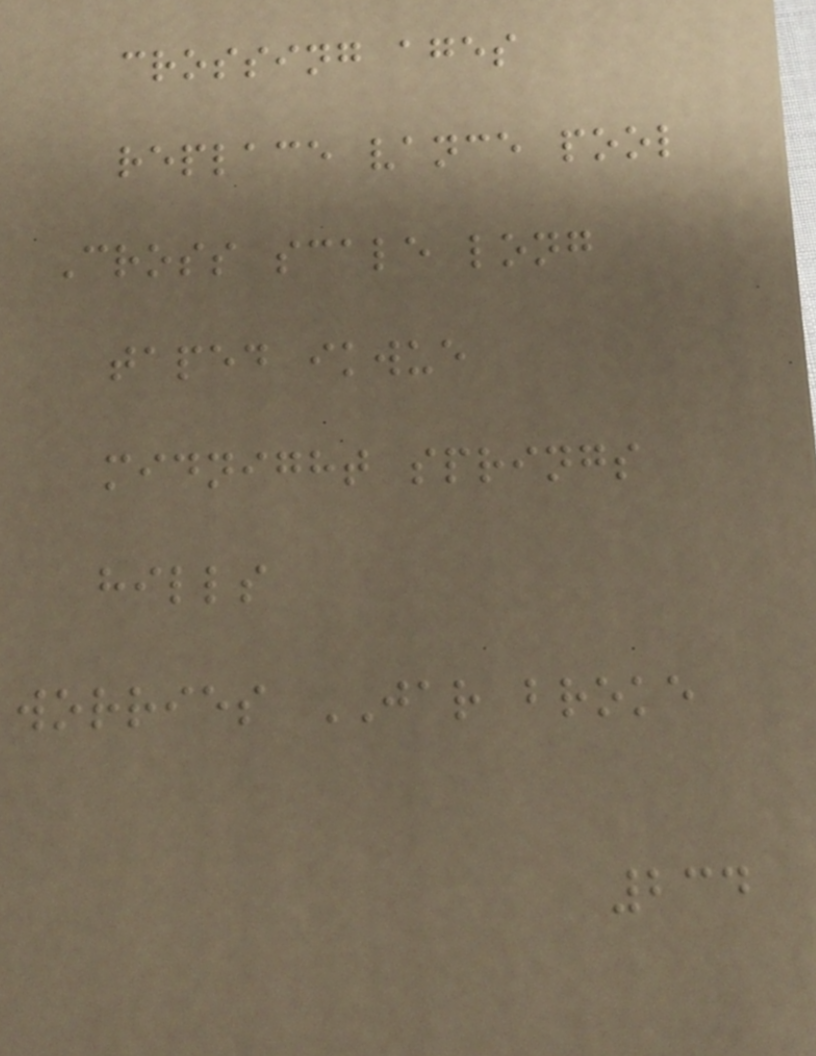crossing ages
replace vance pool
Cross scale long
taped ikwue
midnight springs
hills
worries JAR broke
234
